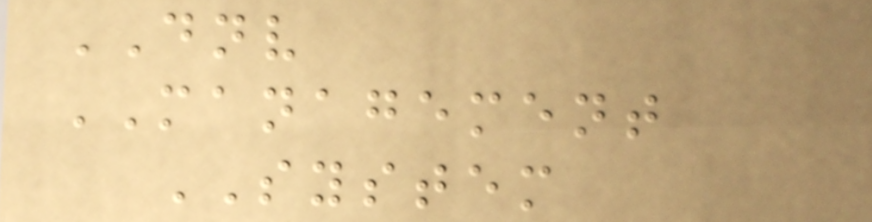DNV
MANAGEMENT
SYSTEM
